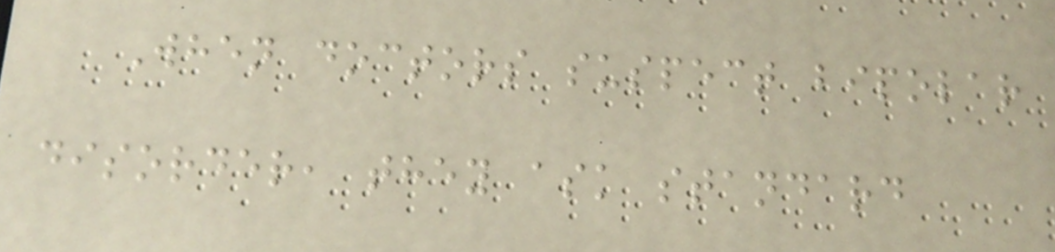When doctors suspect bipolar
disorder, they ask standard
